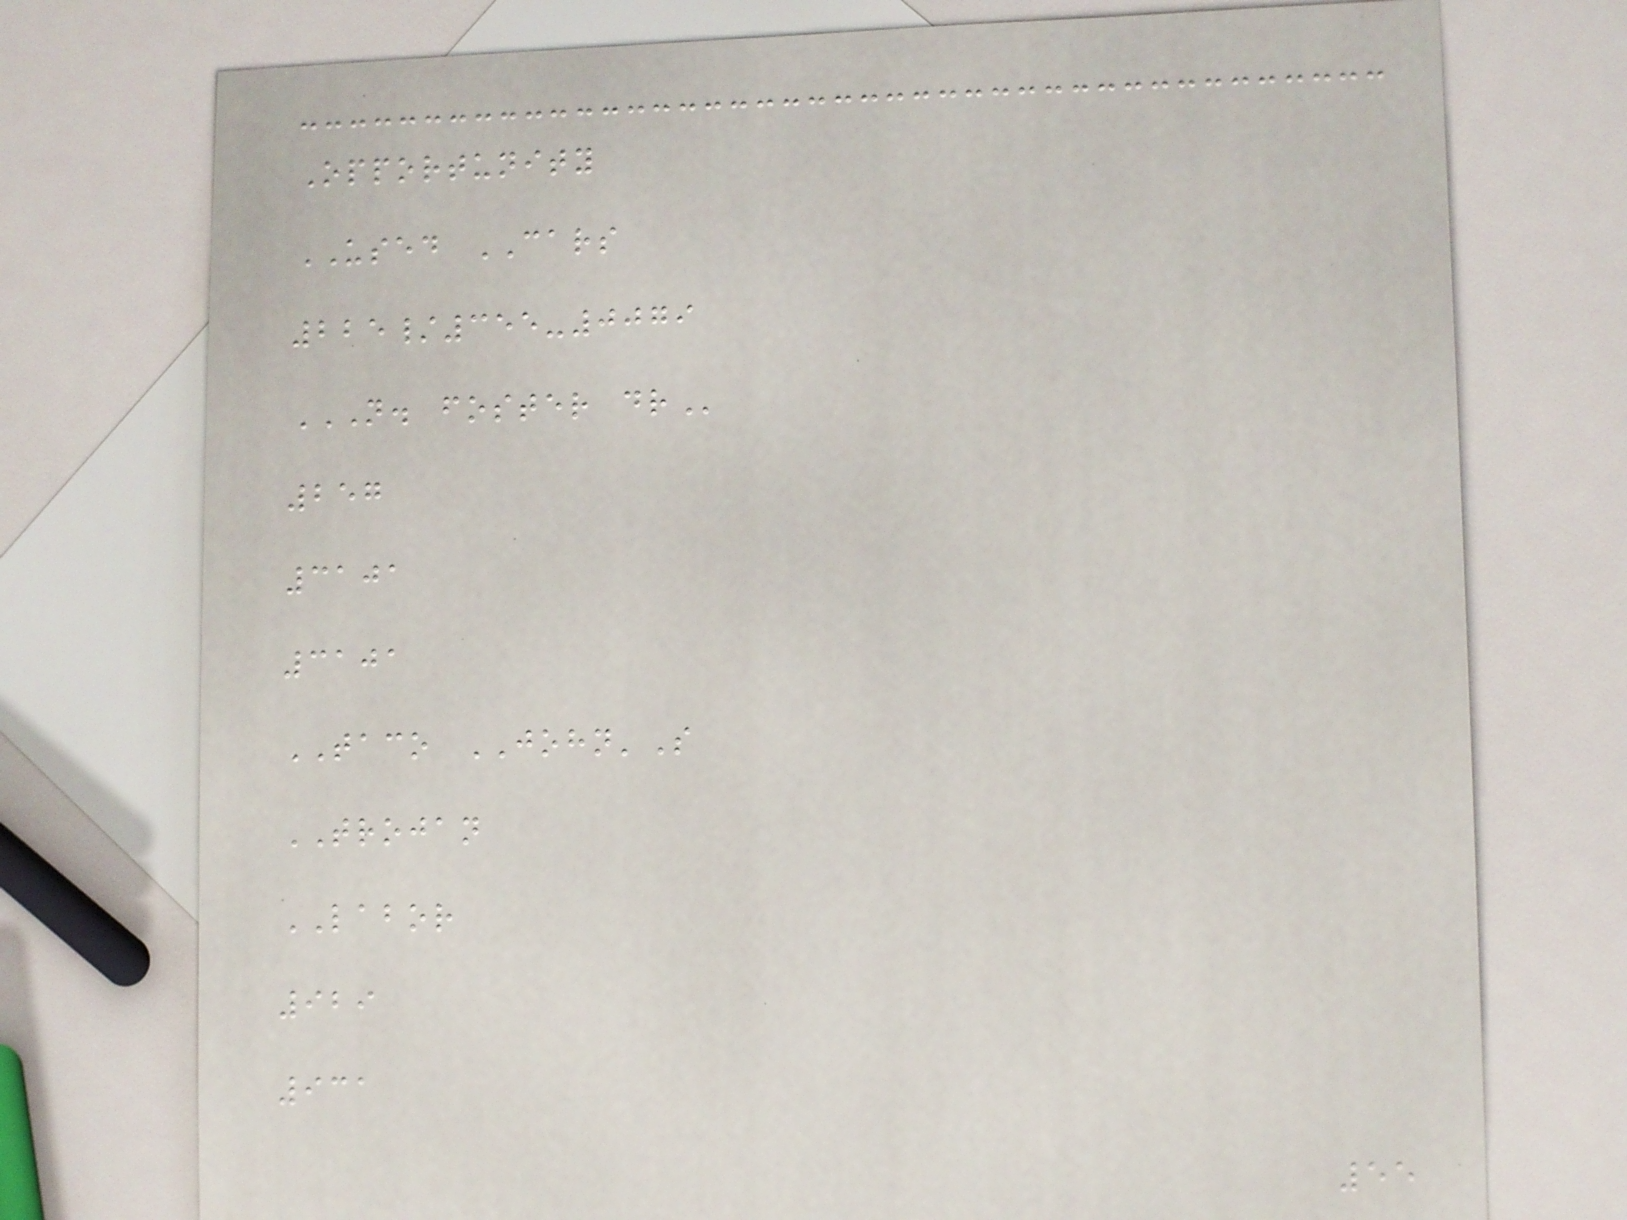Opportunity
USED CARS
225/355-0079
N. FOSTER DR
257
3101
3101
TACO JOHN'S
TROJAN
LABOR
929
931
55
